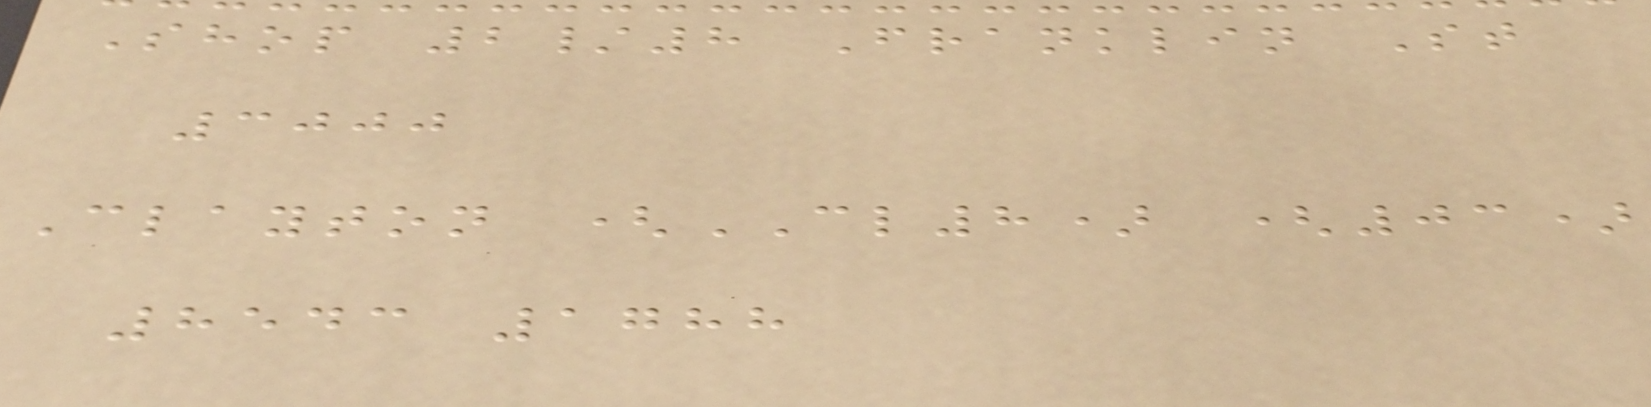Shop 2/8 Franklin St
3000
Clayton (CL8) (03)
8543 1788
